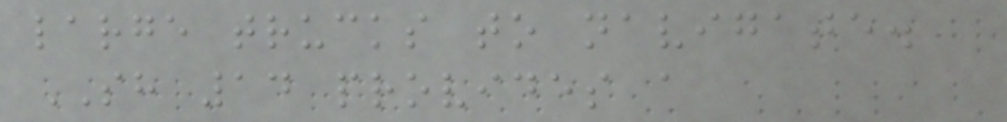large trucks to navigate.
SH 14 provides a
